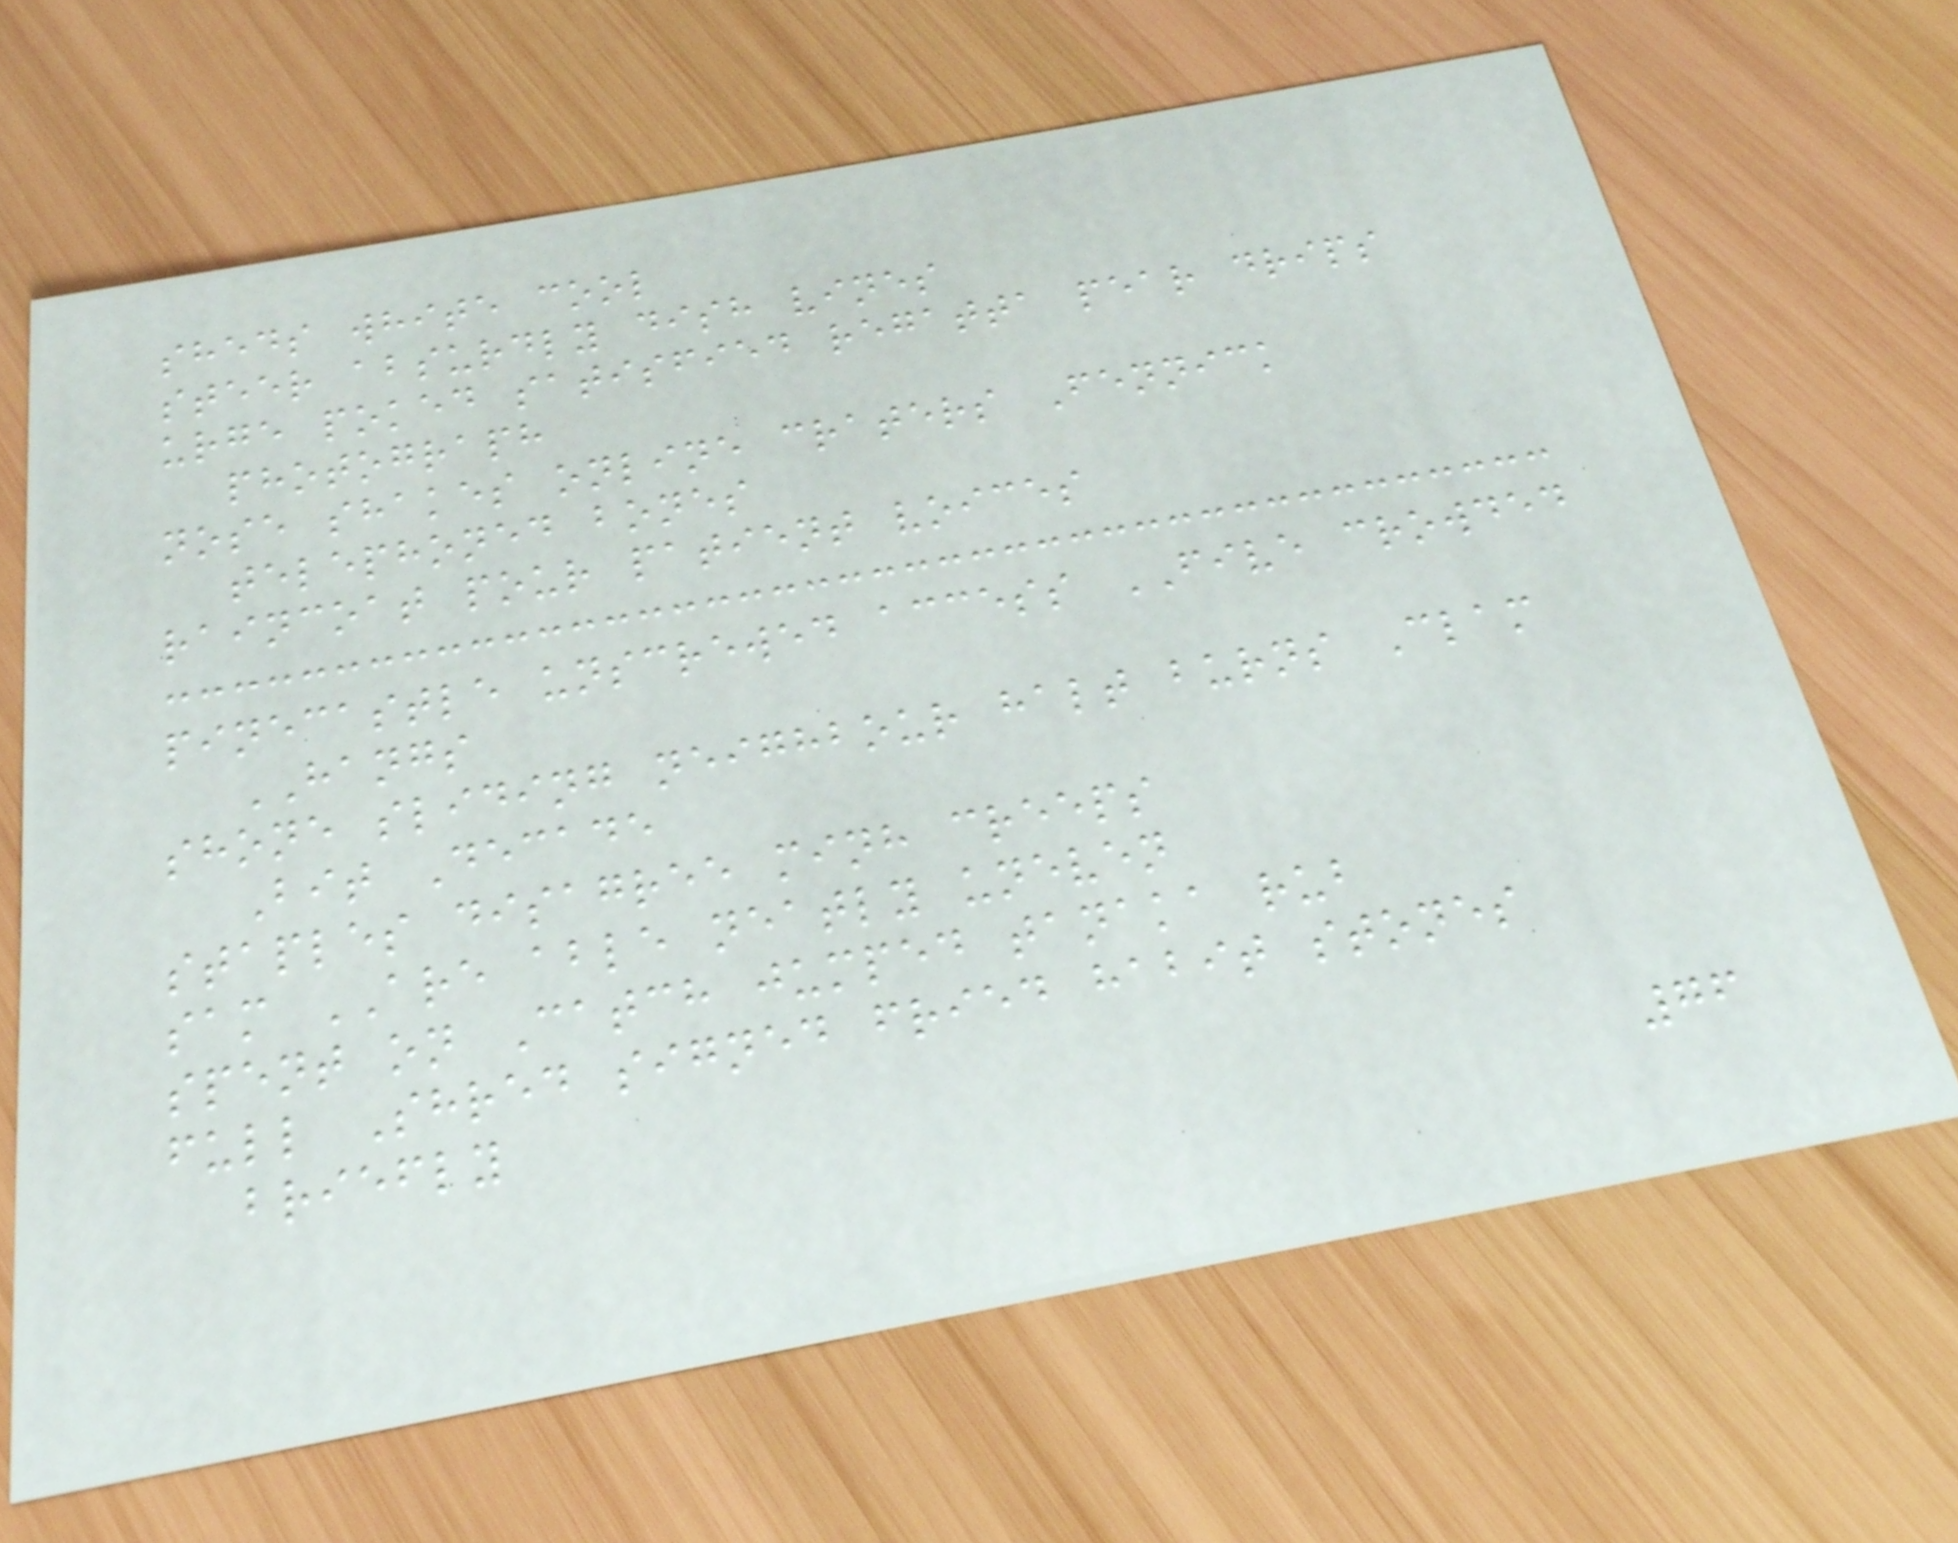sheds white cool
steer absurdly dish vines
urge poked satisfied regatta pear drips
photograph
nose shakes online craters Fennick
telephoned bones
raincoat pour patient voices
pinecastle unscrewed access FIVE crowded
HANGS
shone sliding neighbour halt burns Clam
Bit Decade
staples disagree minh creeps
sam ARE able neatly uneven
spent on Catch jumped tanaka rub
full Shred signed fried habit stones
briefly
76
